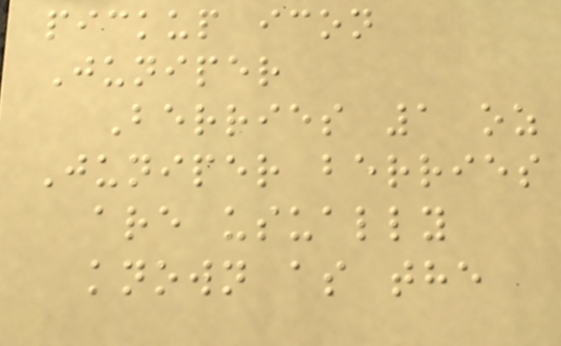pickup icon
Juniper
Berries 1 oz
Juniper berries
are usually
known as the
